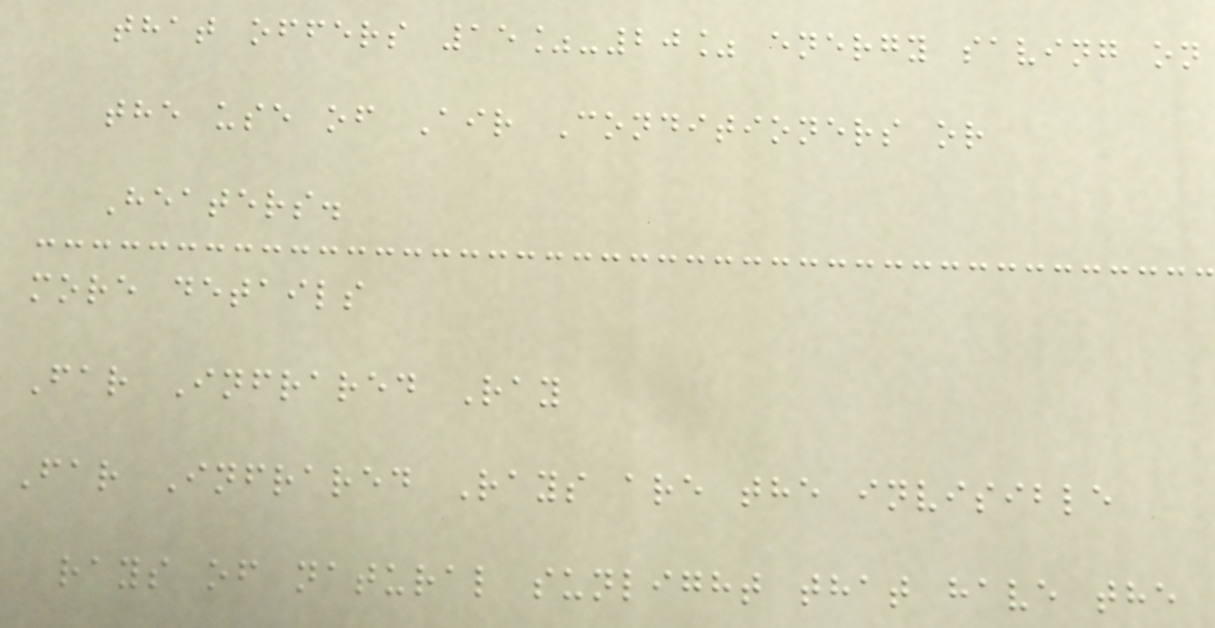that offers 15%-20% energy saving on
the use of Air Conditioners or
Heaters.
more details
Far Infrared Ray
Far Infrared Rays are the invisible
rays of natural sunlight that have the
